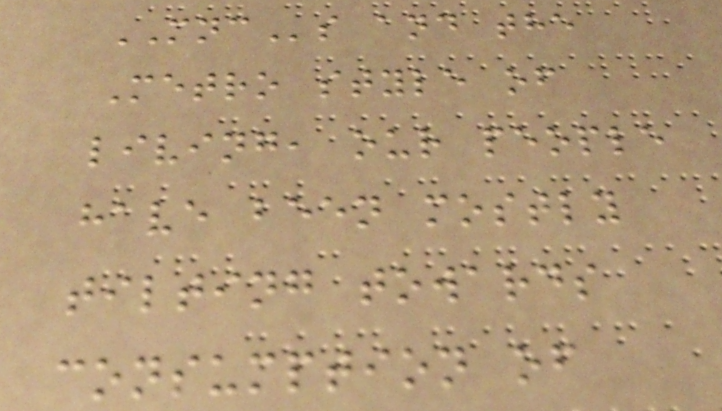MNCs and the
Metro style of
living, our people
have been mostly
tilting towards
consumption of
